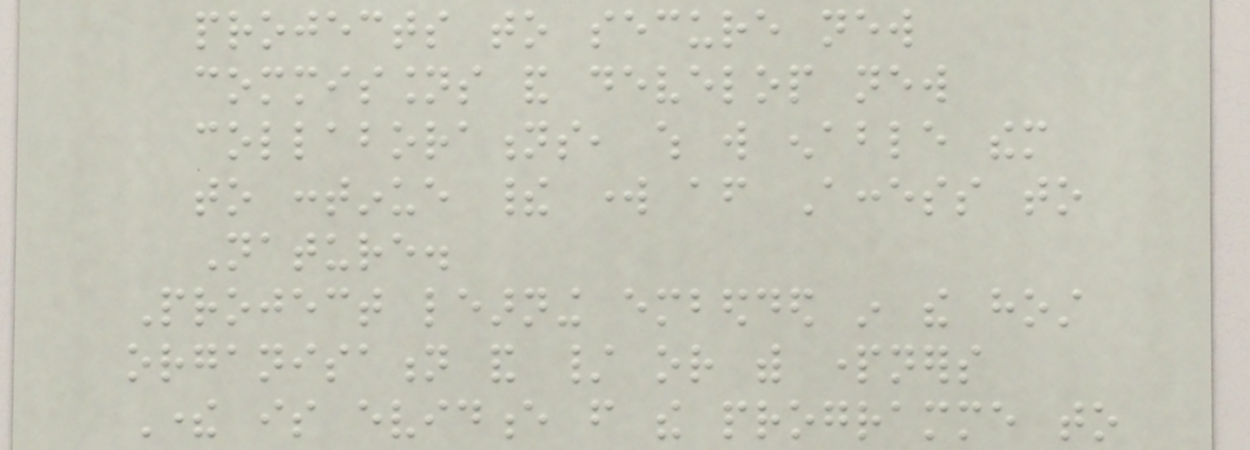projects to secure new
commissions and develop new
collaborations, which will enable them
to continue their work after Access to
Nature.
Project learning embedded in the host
organisation and / or with partners
There is evidence from the programme to
